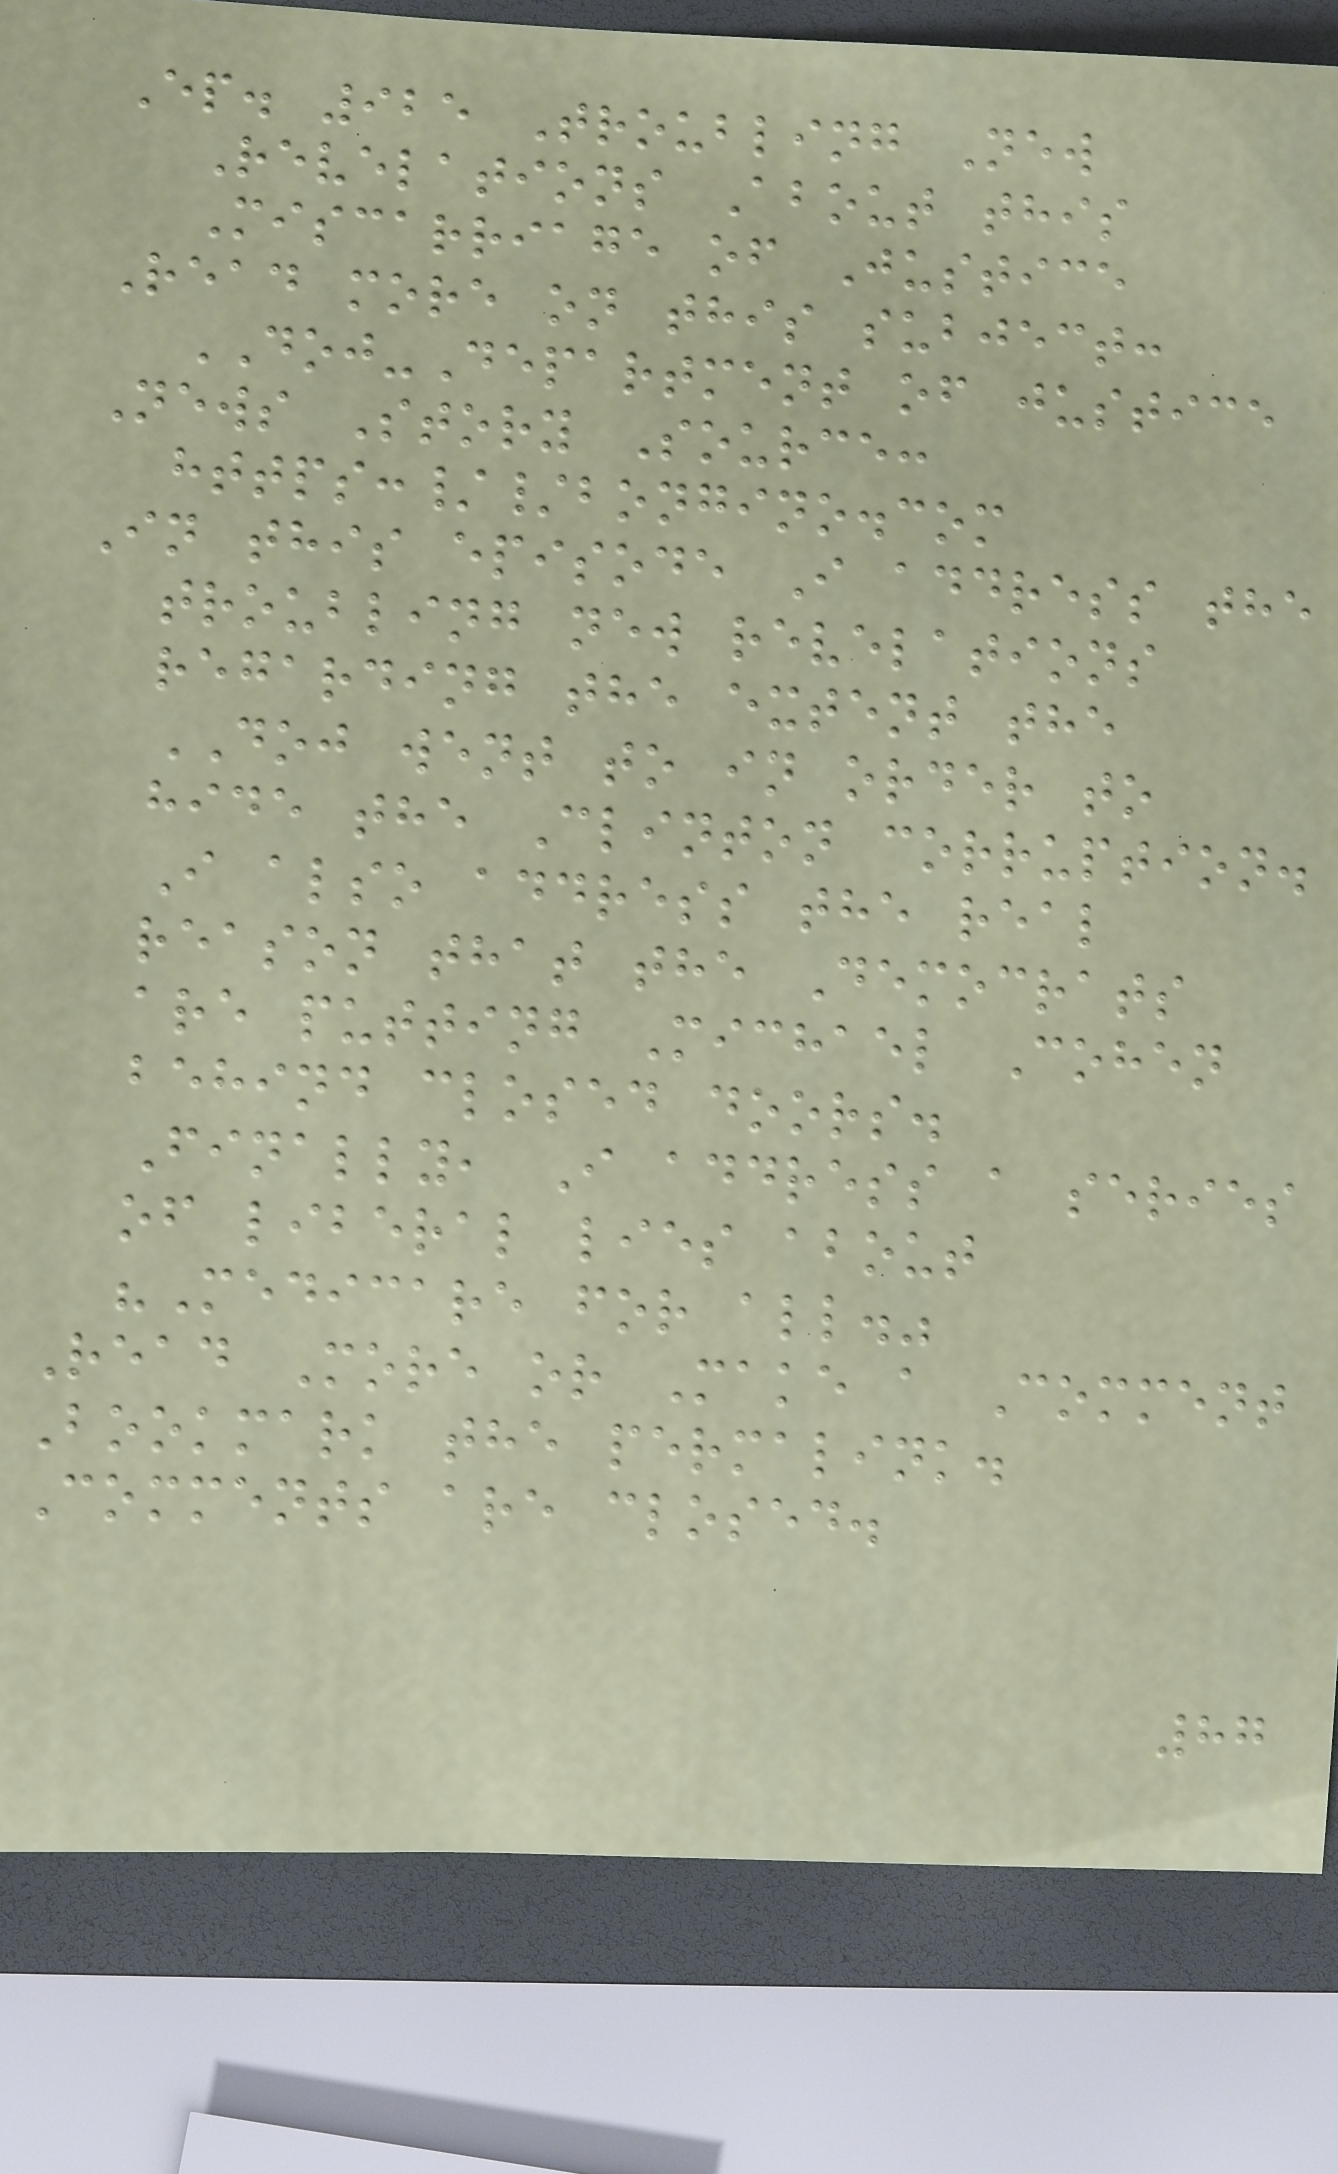Ep. 925 Troubling New
Revelations About this
Miscarriage of Justice
Read more on this subject:
DOJ-Department of justice
News Story Source:
https://bongino.com
In this episode I address the
troubling new revelations
regarding the extent the
DOJ went to in order to
hide the Clinton corruption.
I also address the real
reason that the Democrats
are putting Michael Cohen
behind closed doors.
Finally, I address a series
of liberal lies about
"Medicare for all."
Read More or Make a Comment
Bookmark the permalink.
Comments are closed.
87
